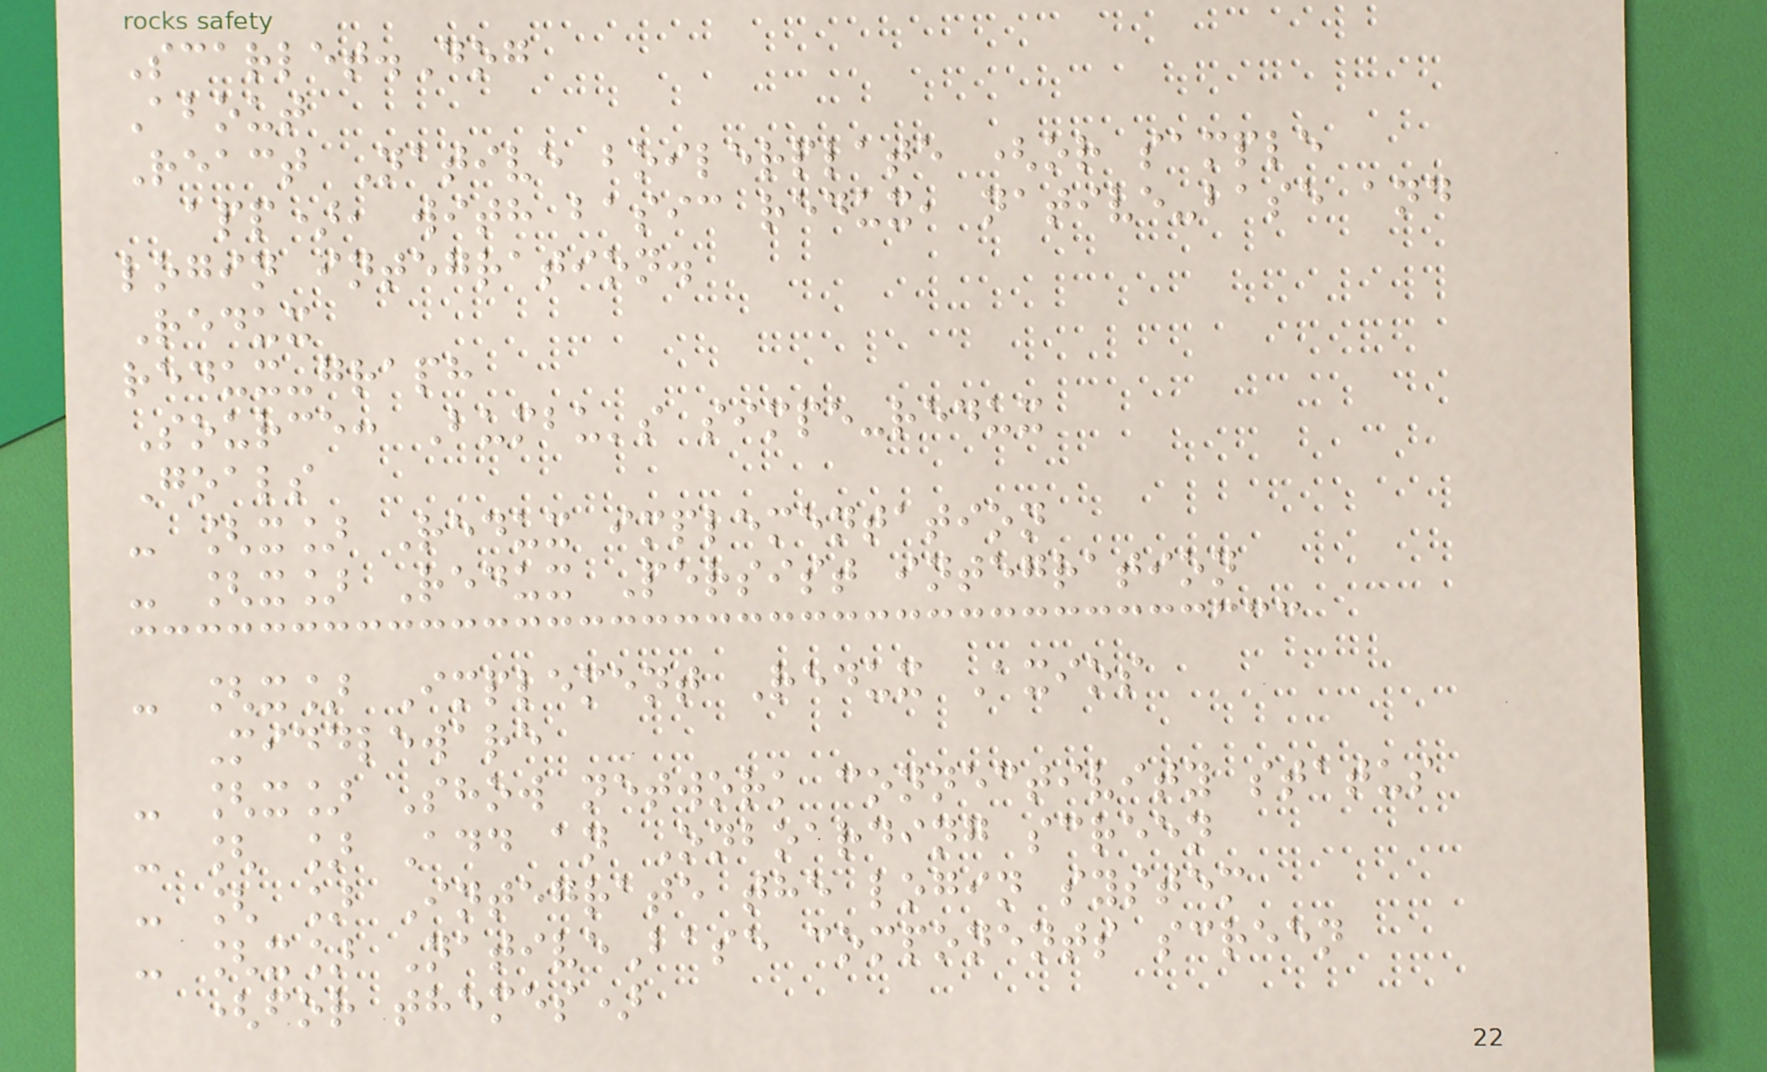Scarlet.Dog
About
React Native boilerplate (or sample
app), with basic redux, native-base and
login integration.
Redux
redux-graph
Source: Bumbu's simpe-redux
Goals
- [x] Redux implementation
- [x] Redux Persist integration
- [x] Implement Redux Axios
Middleware
- [x] Show network connectivity status
- [ ] Add an Onboarding screen
- [ ] Integrate the login system
- [x] NativeBase components screen
(for themes)
